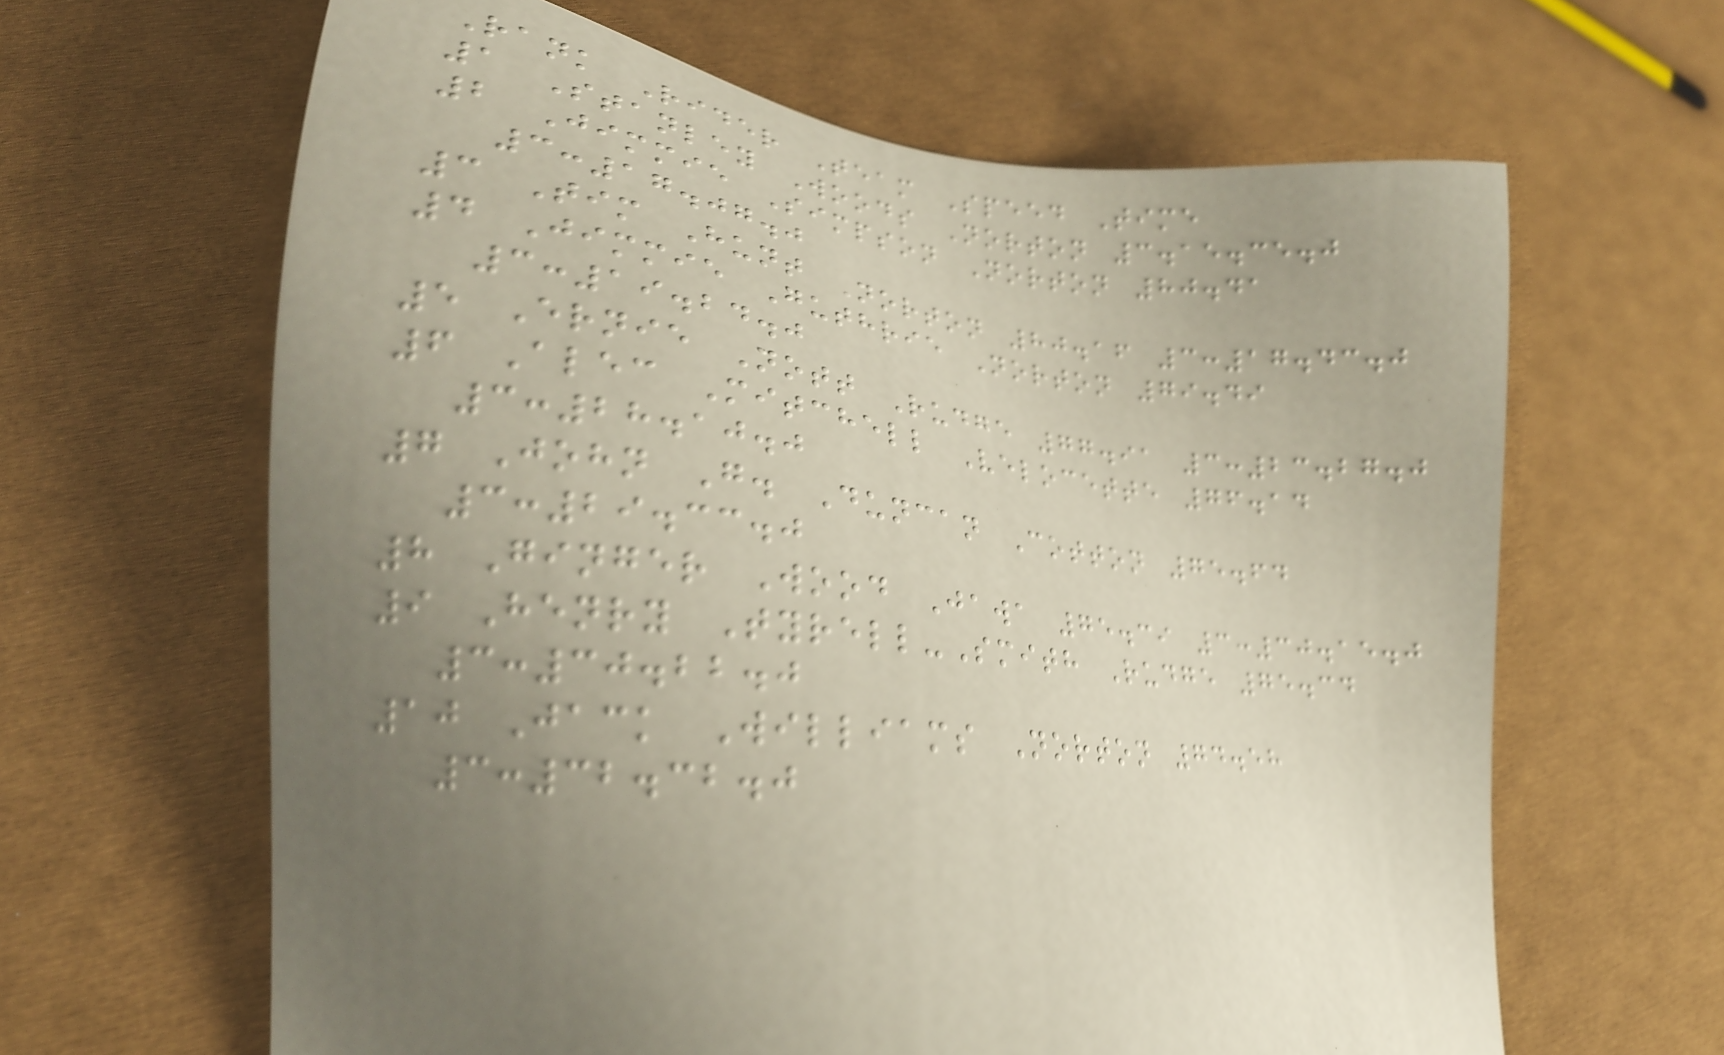Rank Rider Team Speed Time
1 Stanley Woods Norton 3.15.35.0
2 Jimmie Simpson Norton 80.41
3:17.07.0
3 Tim Hunt Norton 80.16 3:17.43.0
4 Jimmie Guthrie Norton 79.49
3:19.24.0
5 Ernie Nott Rudge 77.91 3:23.27.0
6 Alec Mitchell Velocette 76.14
3:28.10.0
7 John G. Duncan Cotton 75.64
3:29.33.0
8 Ginger Wood Jawa 75.39 3:30.15.0
9 Henry Tyrell-Smith Rudge 75.34
3:30.22.0
10 Jack Williams Norton 74.58
3:32.32.0
